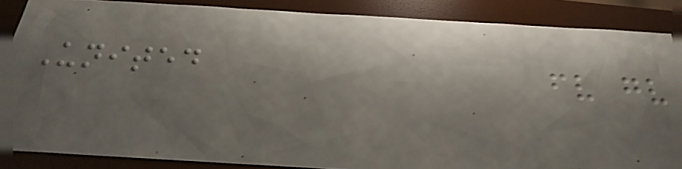United
